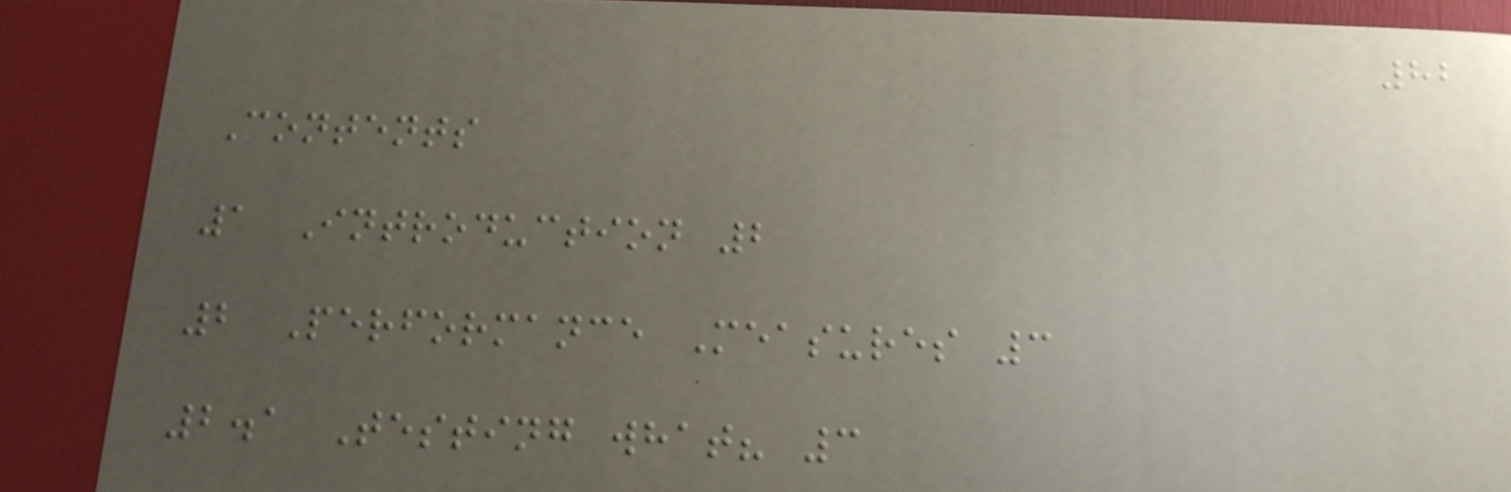82
Contents
1 Introduction 2
2 Performance Measures 3
2.1 Testing what? 3
